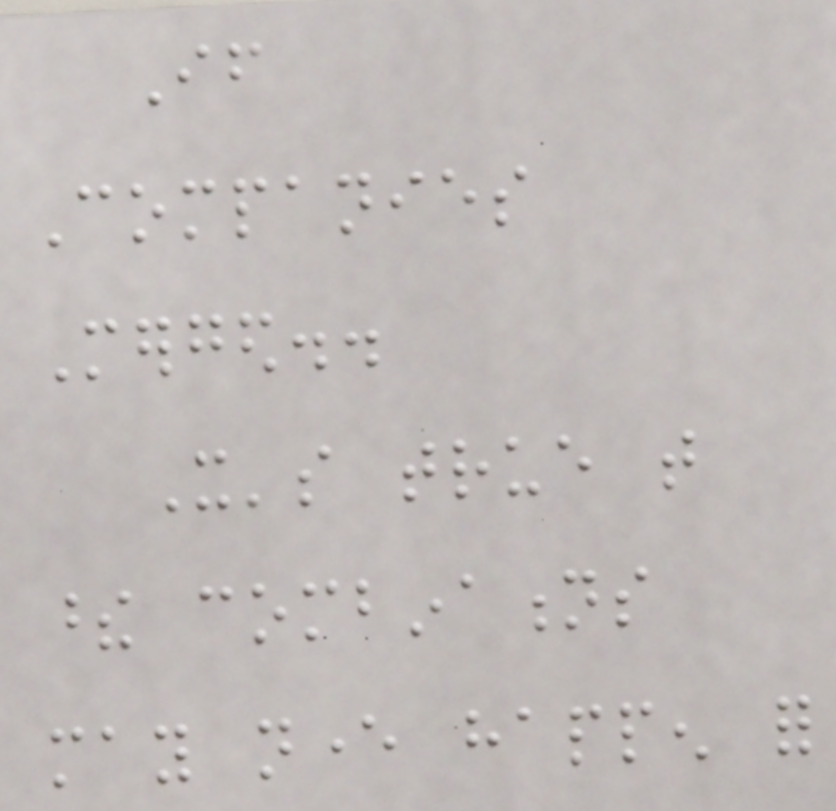If
Companies
Merged..
It's true that
these combinations
may never happen for
